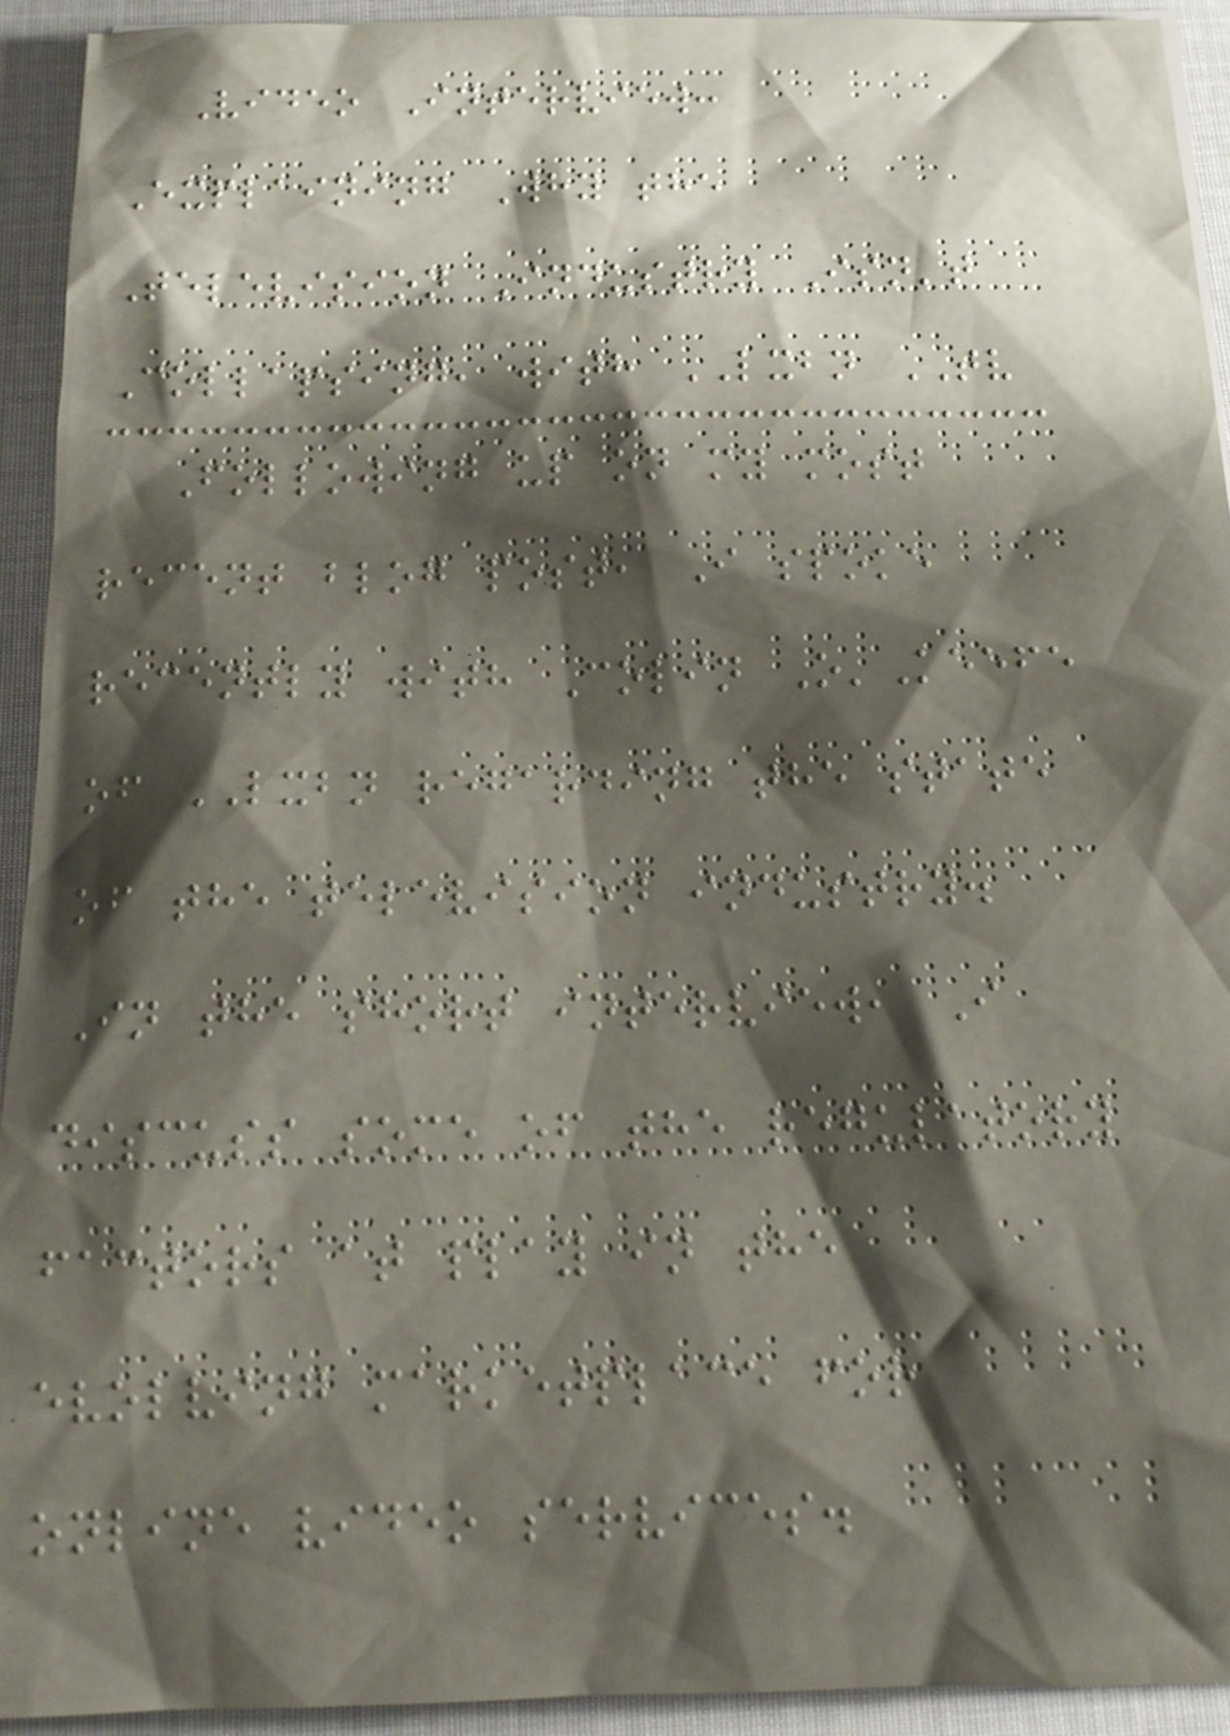Video Interview:
Explaining Why the
Television Industry Isn't
Collapsing, with LXBN TV
Following up on my most
recent blog post, I spoke
recently with Colin O'Keefe
of LXBN regarding the state
of the television industry.
In the short interview, I
discuss some of the regulatory
factors at play in the
evolving marketplace for
online video services.
